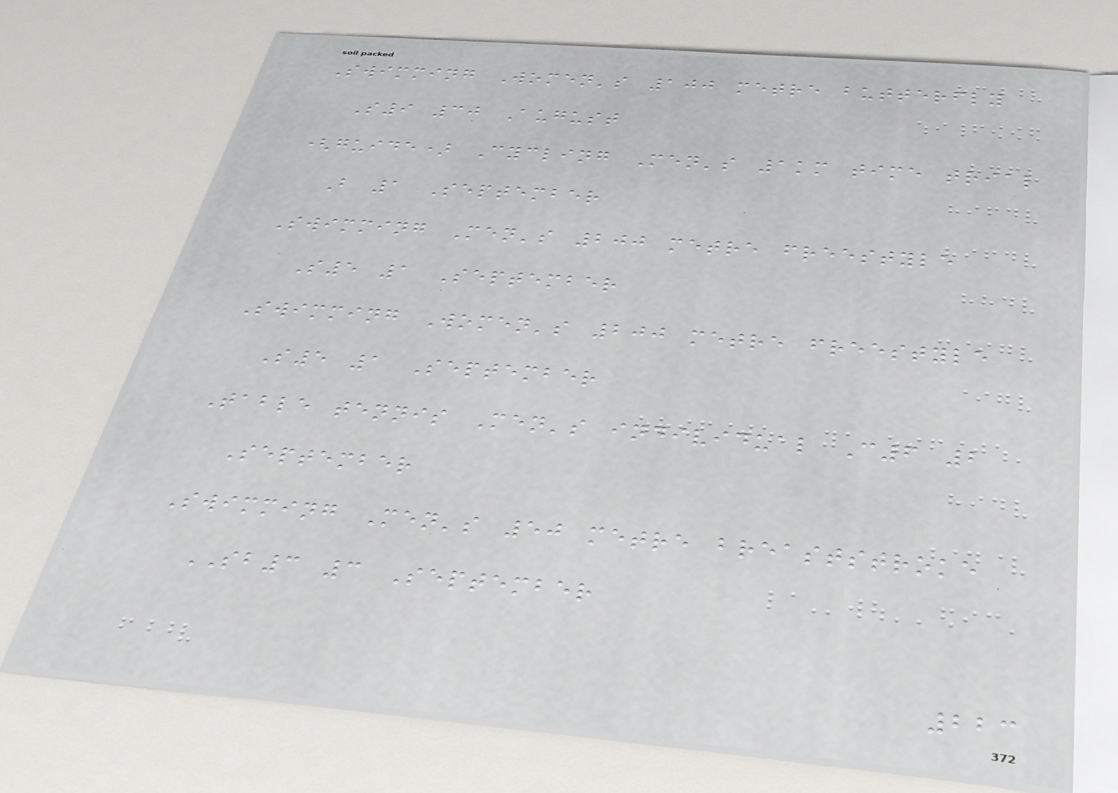Swimming Women's 100 metre butterfly
S9 30 August
(guide) Cycling Men's 1km time trial
B 1 September
Swimming Men's 200 metre freestyle
S5 1 September
Swimming Women's 200 metre freestyle
S5 1 September
Table tennis Men's individual C6 2
September
Swimming Men's 50 metre breaststroke
SB3 3 September
223
